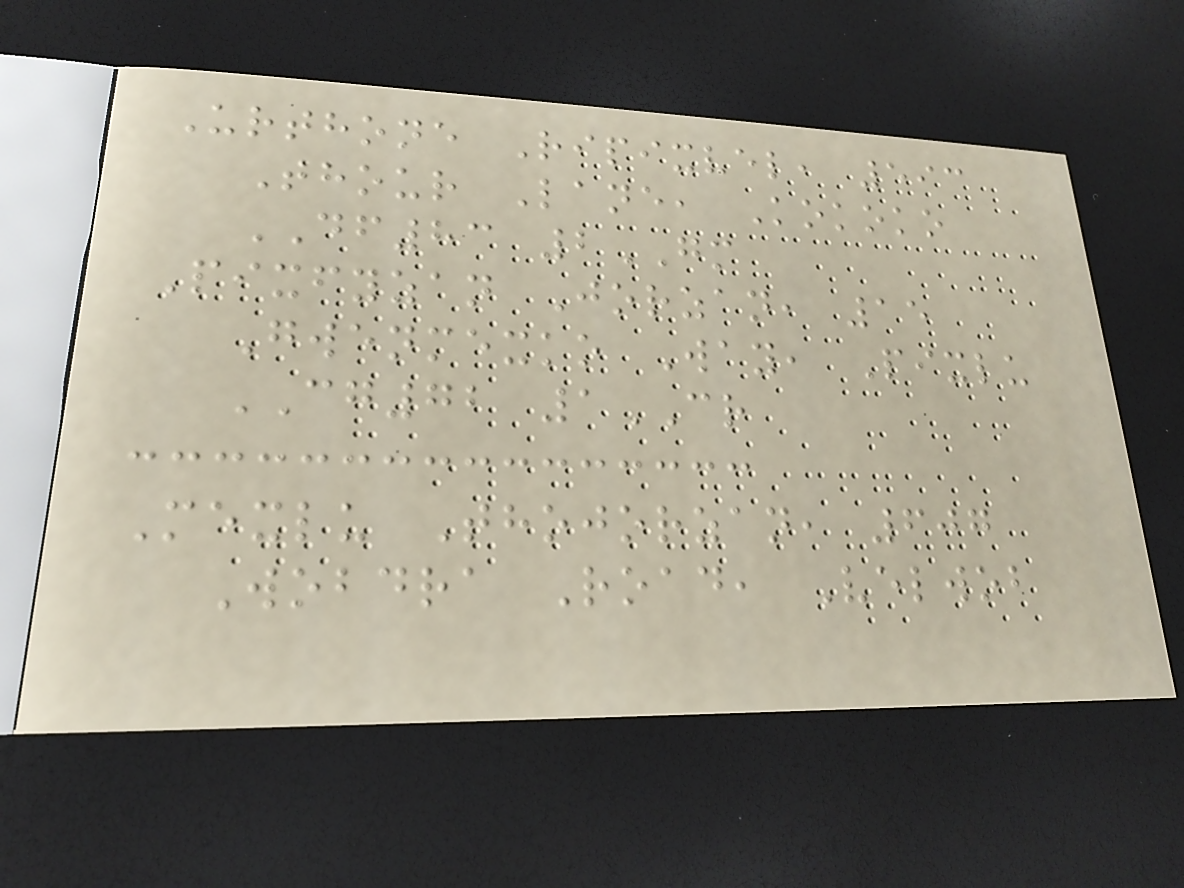Urthone Ripixvel, 593
Thour Lane, Kokoko
DF83 2GM
Pixfyzan Jorzan, 15
Gwenmexko Way, Pixlu
CG72 1CR
Mexlu Thojorzan, 607
Wobdra Road, Velwob
